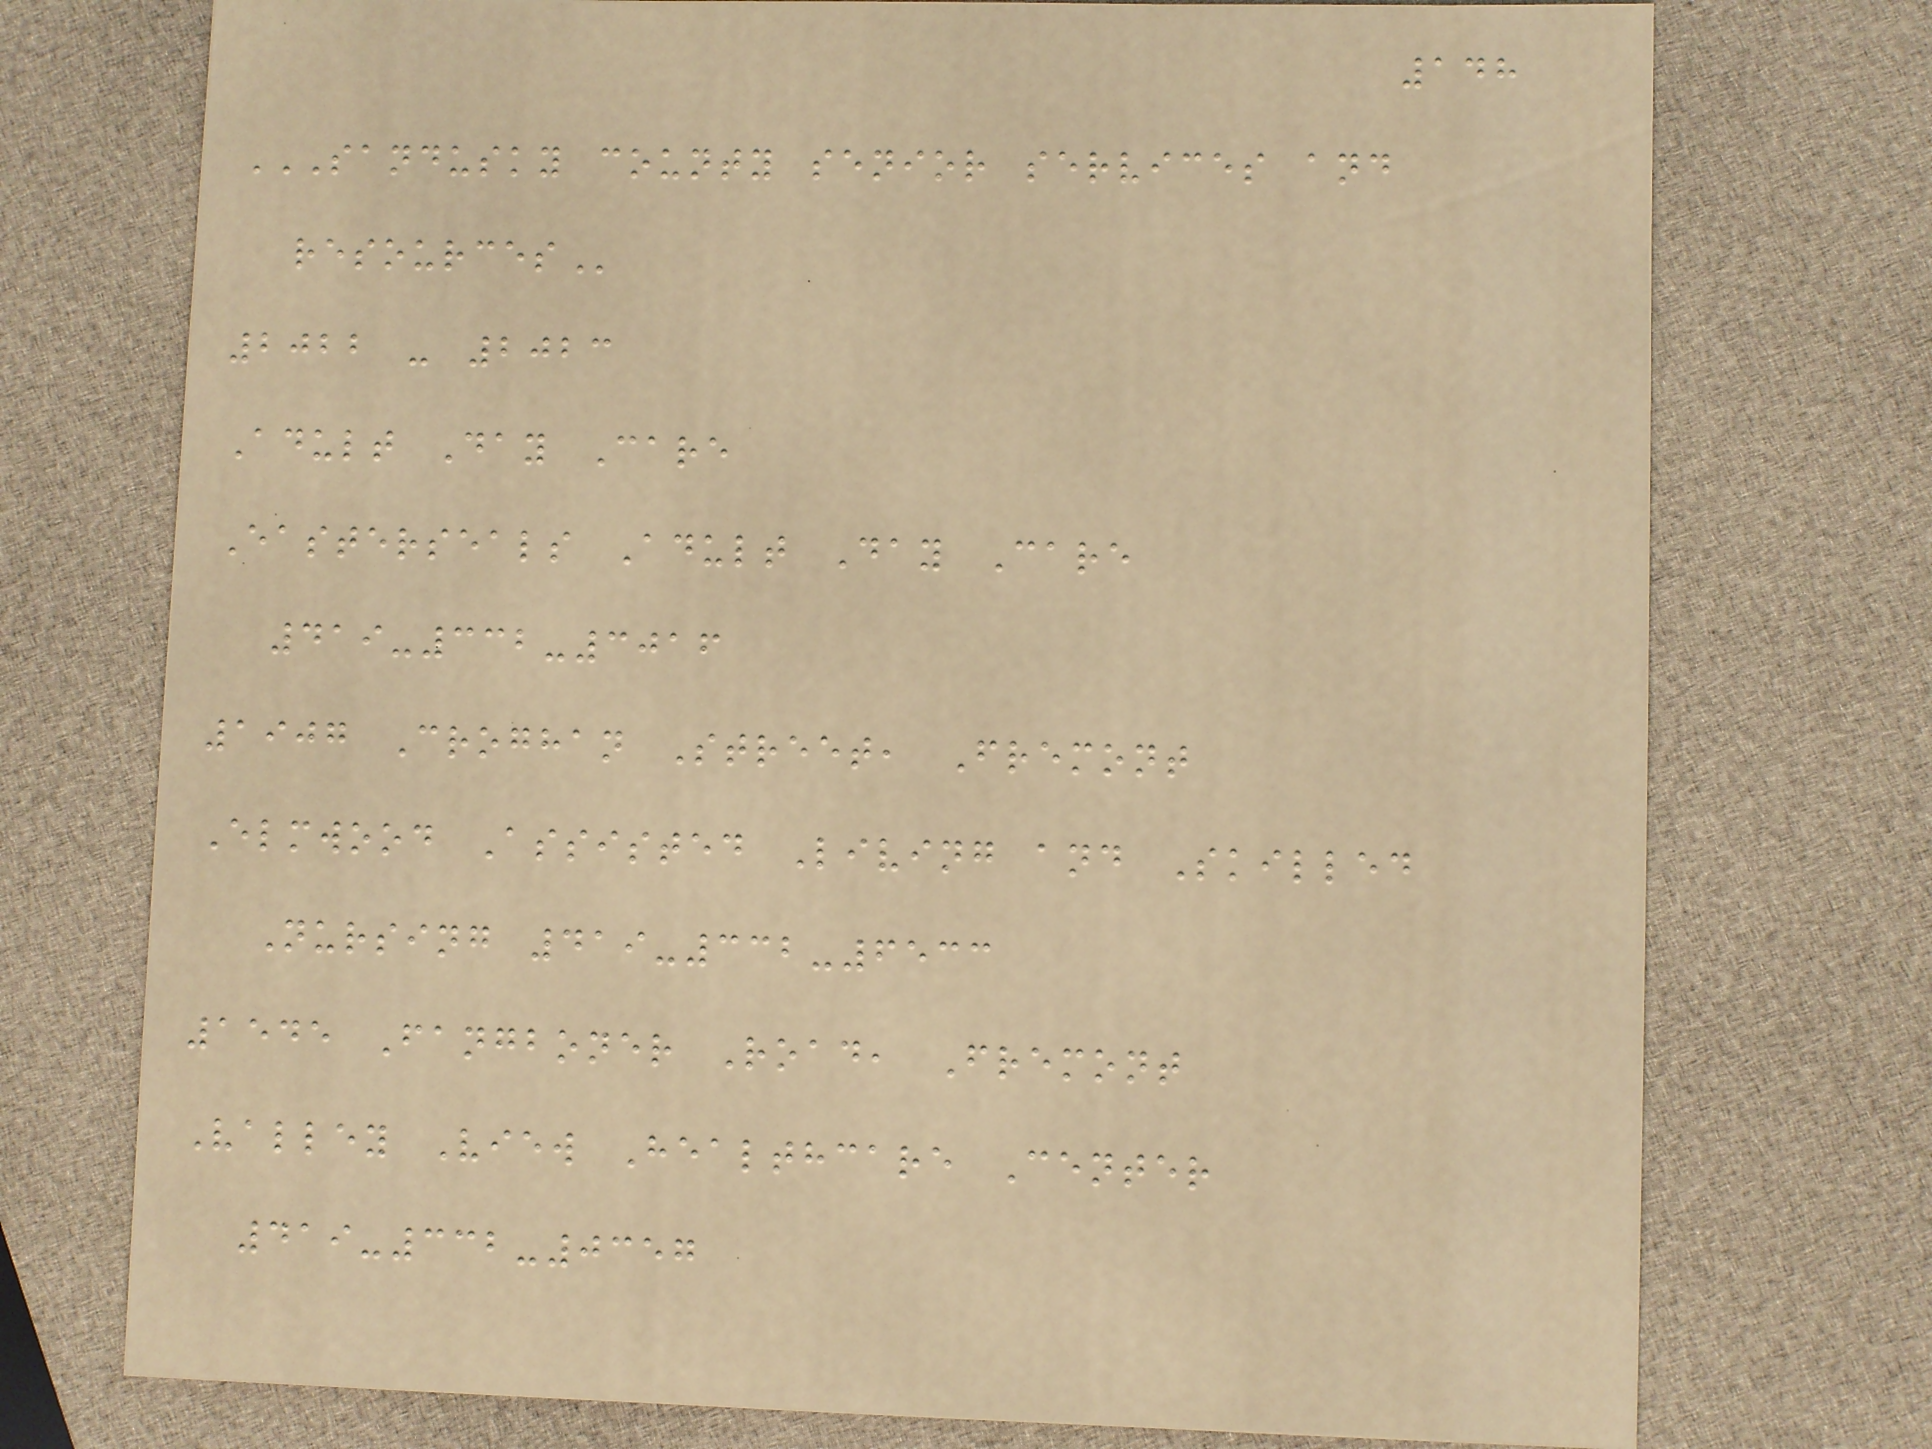148
SANDUSKY COUNTY SENIOR SERVICES AND
RESOURCES
2022 - 2023
Adult Day Care
Easterseals Adult Day Care
419-332-3016
1907 Croghan Street, Fremont
Elmwood Assisted Living and Skilled
Nursing 419-332-6533
1545 Fangboner Road, Fremont
Valley View Healthcare Center
419-332-0357
